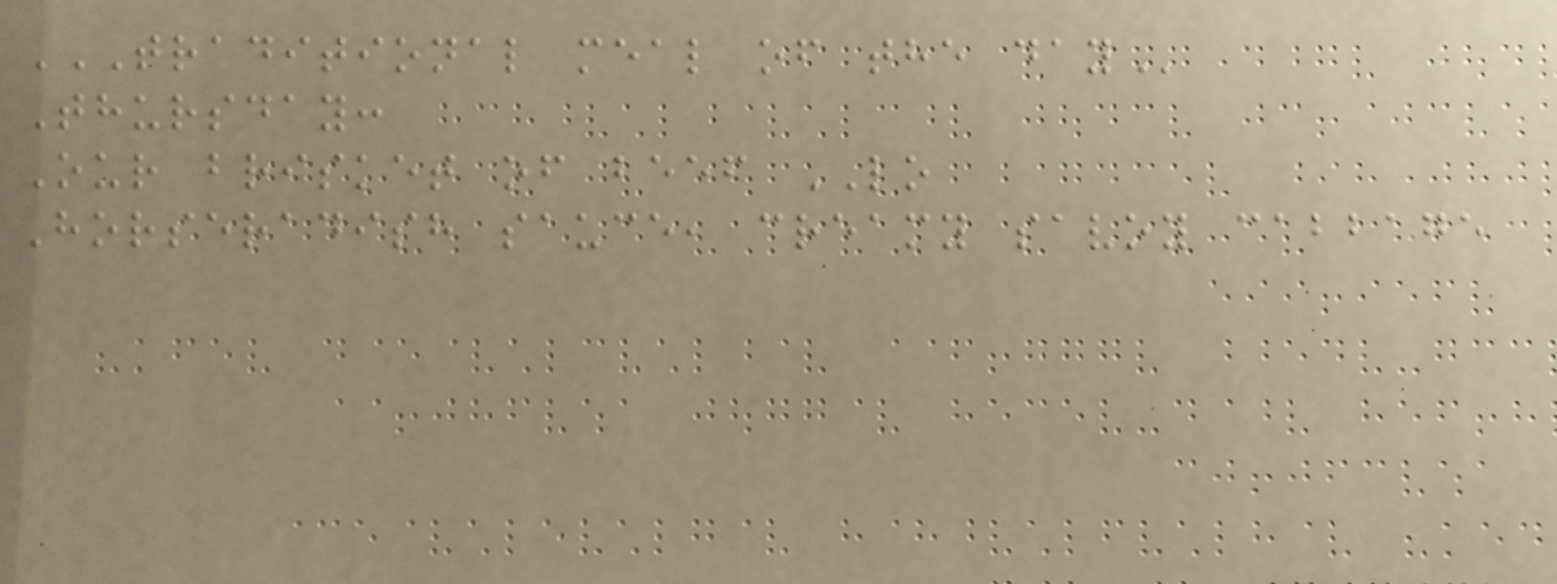TRADITIONAL MEAL OF THE DAY
Thursday:
Our brisket of beef LO
Horseradish sauce, creamy savoy cabbage
